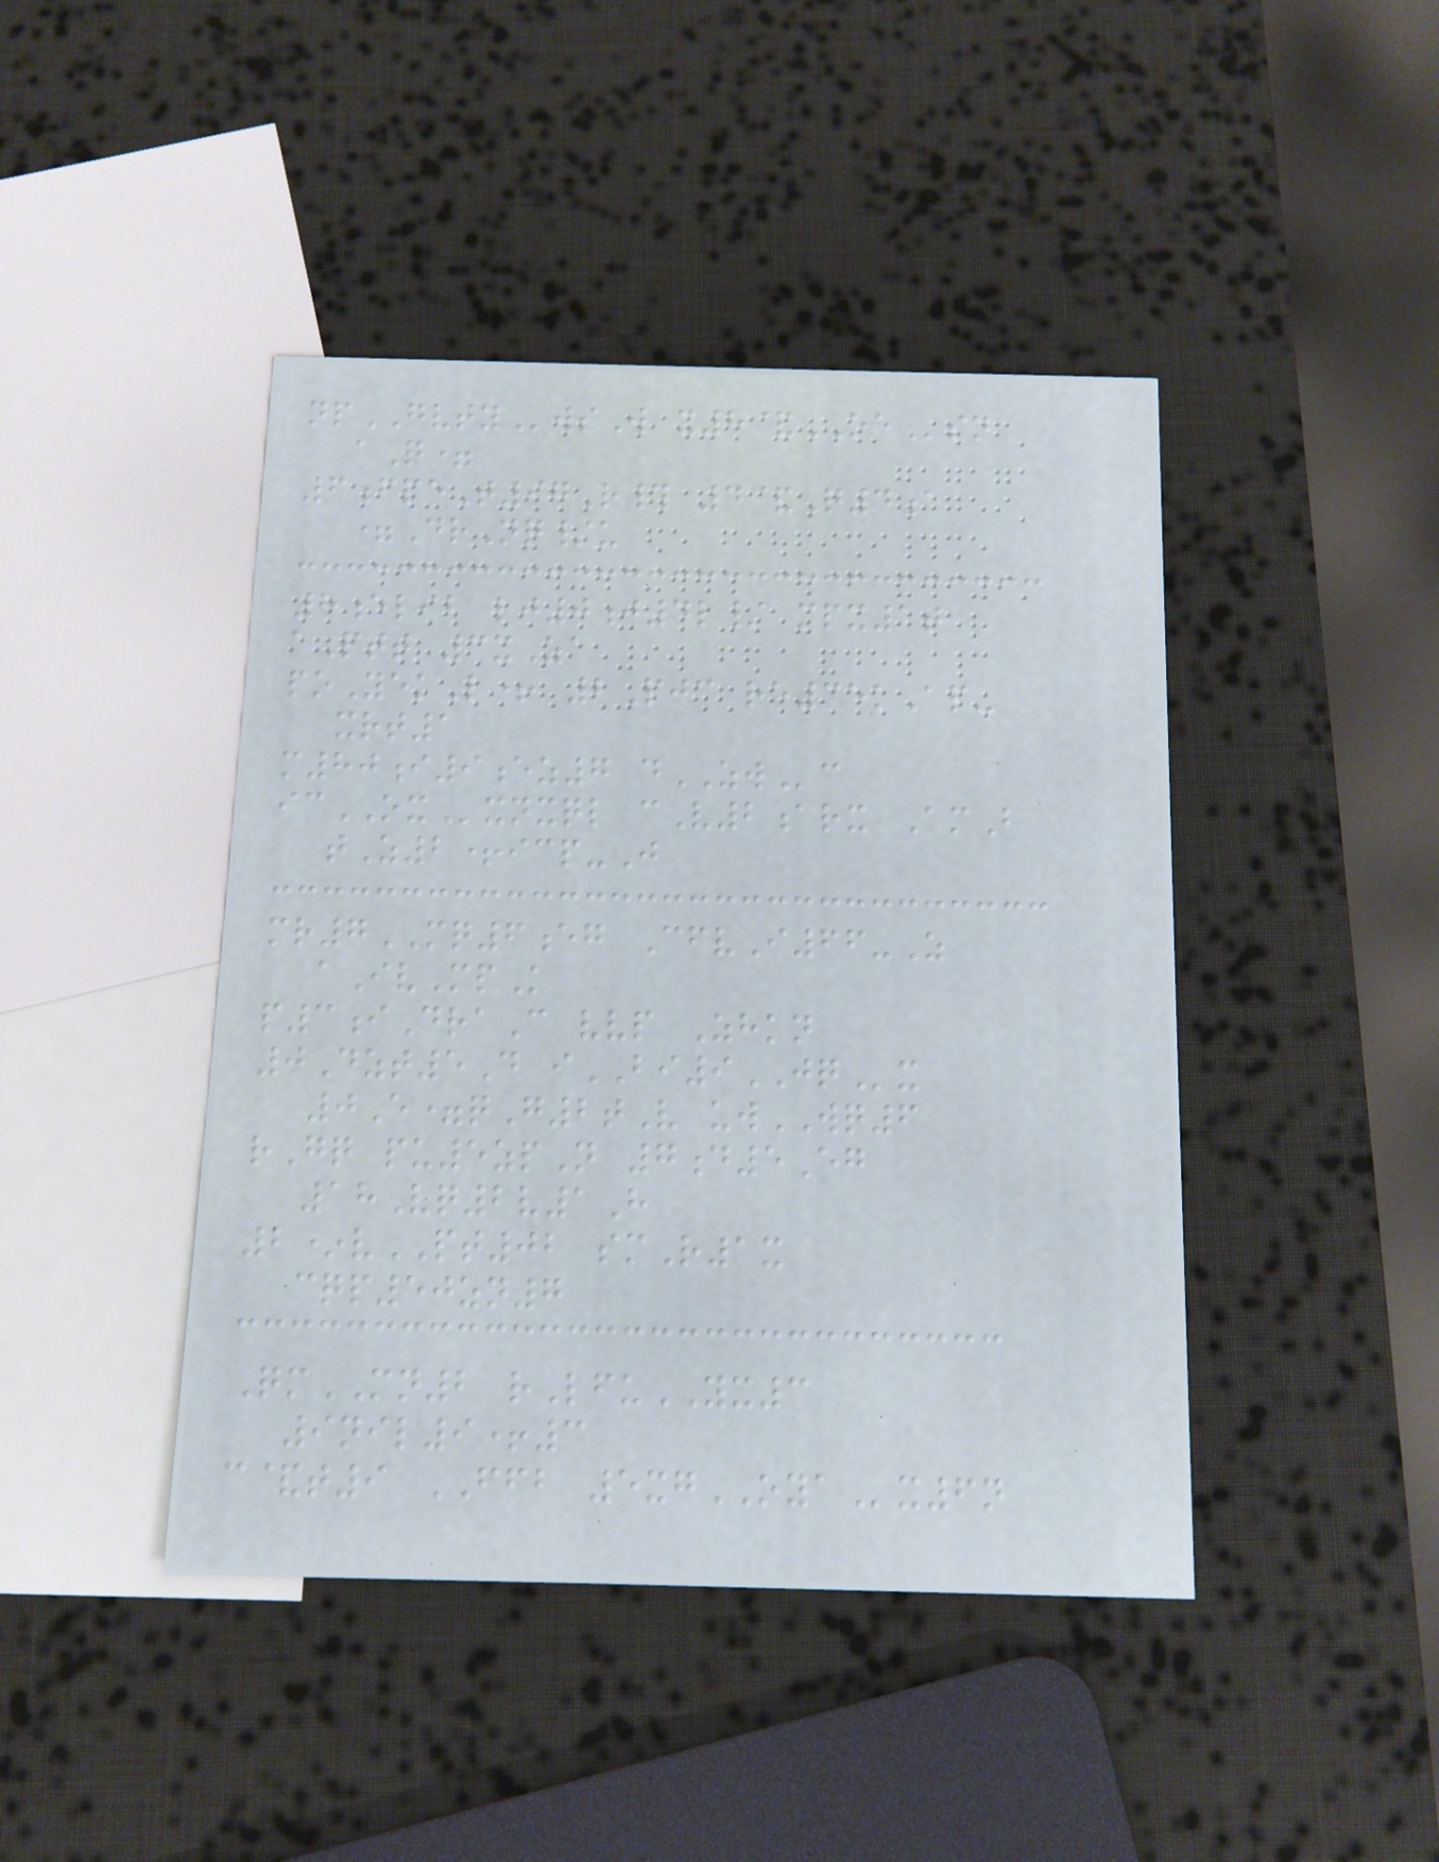npGVTYwsW x8&OEsn
aQ=
6fpeT97R# 4&Q4a
=DrNq/u
8elib lj0j4l/ mpx1t
aPtt 3xZa
poYekL+ 2Pjc re35kAp-
xrt1
m80i9ez7 dZWc
icOXxnxql cV2arx AmB
tZ2+icp-J
mr7MQ6eg CfvI66-Z
aIvMpK
p3iDraC vvp Zhkn
0Dzt5D iBI9JQx
0E=qG2tV uwWQ6
rGq pu5zpN 7d5Eg
18Vq2v1H
2*vPT02 smR1x
cqp50zn7
QmMN2 rLfuYX3
9nil9+3
c&t9 FFB 5xgOYAx6n
